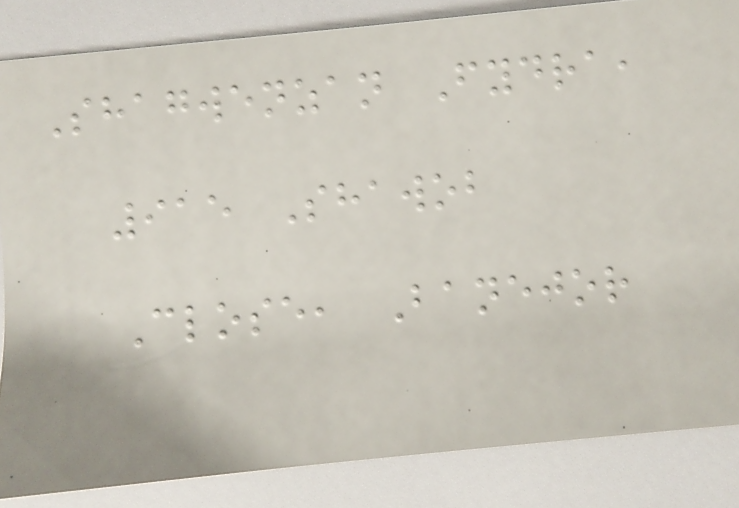Shagwenzan Fydra,
915 Shawob
Close, Banejor
